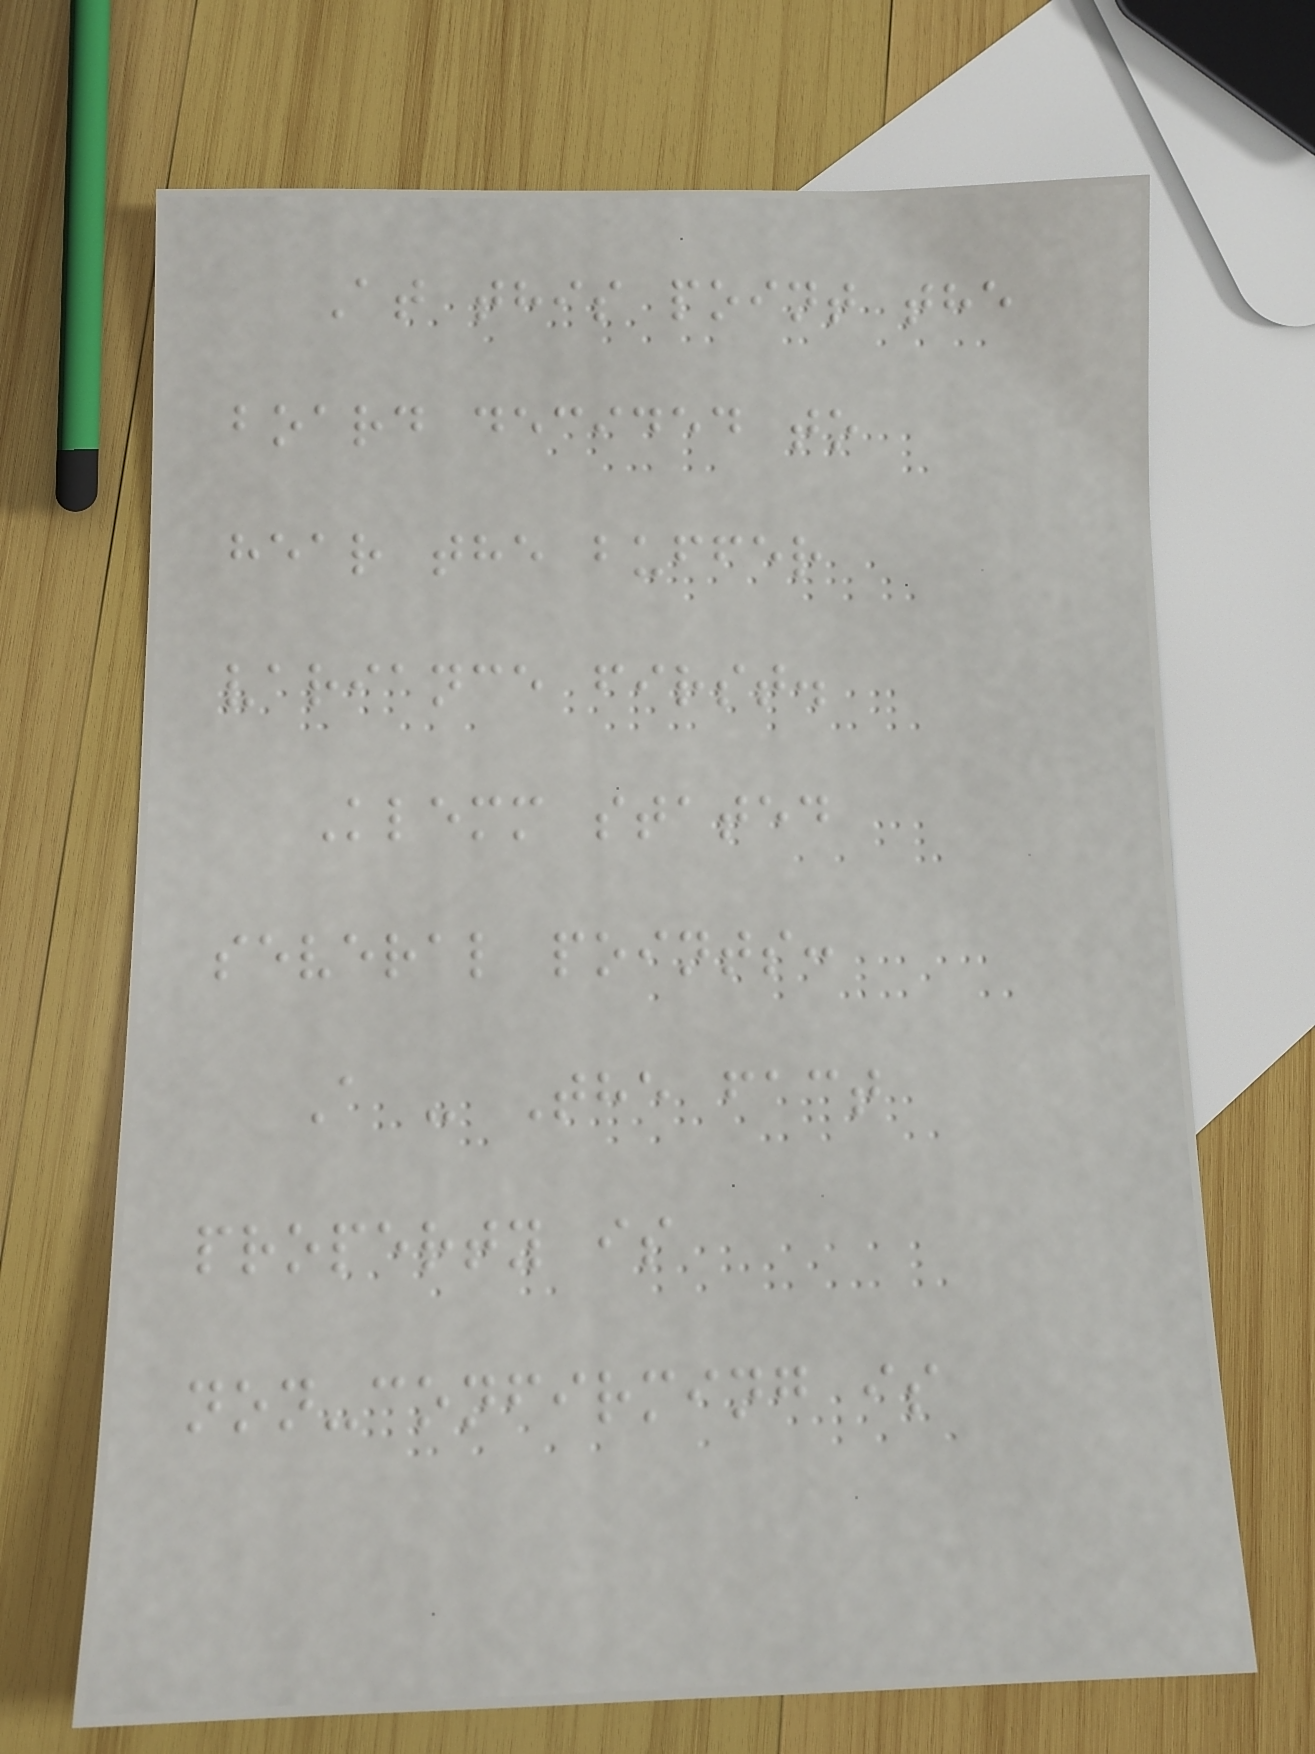At this point the
board decided to
hear the buffer
variance first.
Klemm stated
several points:
A - The fact
property is
non-confirming is
